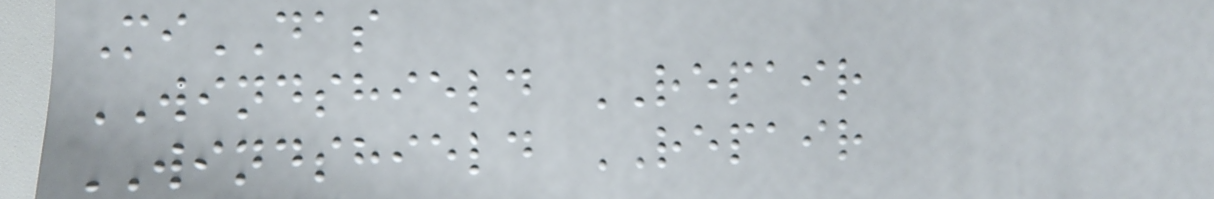MiDAS
WINDSHIELD REPAIR
WINDSHIELD REPAIR
